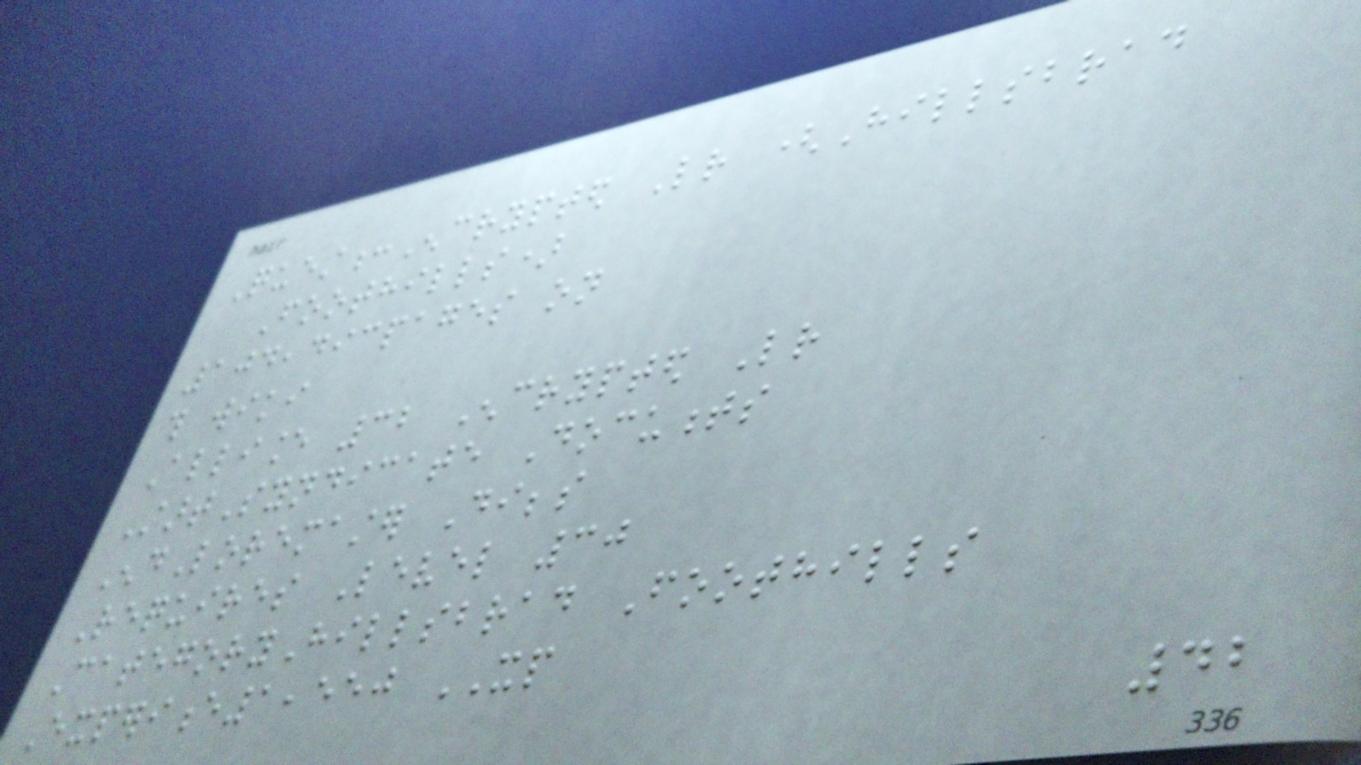Quest:Encrypted Letter (Hillsbrad
Foothills)
104,493pages on
this wiki
Alliance 32 Encrypted Letter
StartSyndicate Documents
EndLoremaster Dibbs
Requires Level 30
CategoryHillsbrad Foothills
Experience1,550 XP
42
